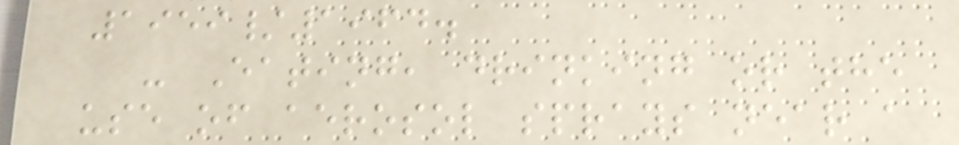1959/1964.
- Eating, drinking or the
use of aerosol sprays near a
